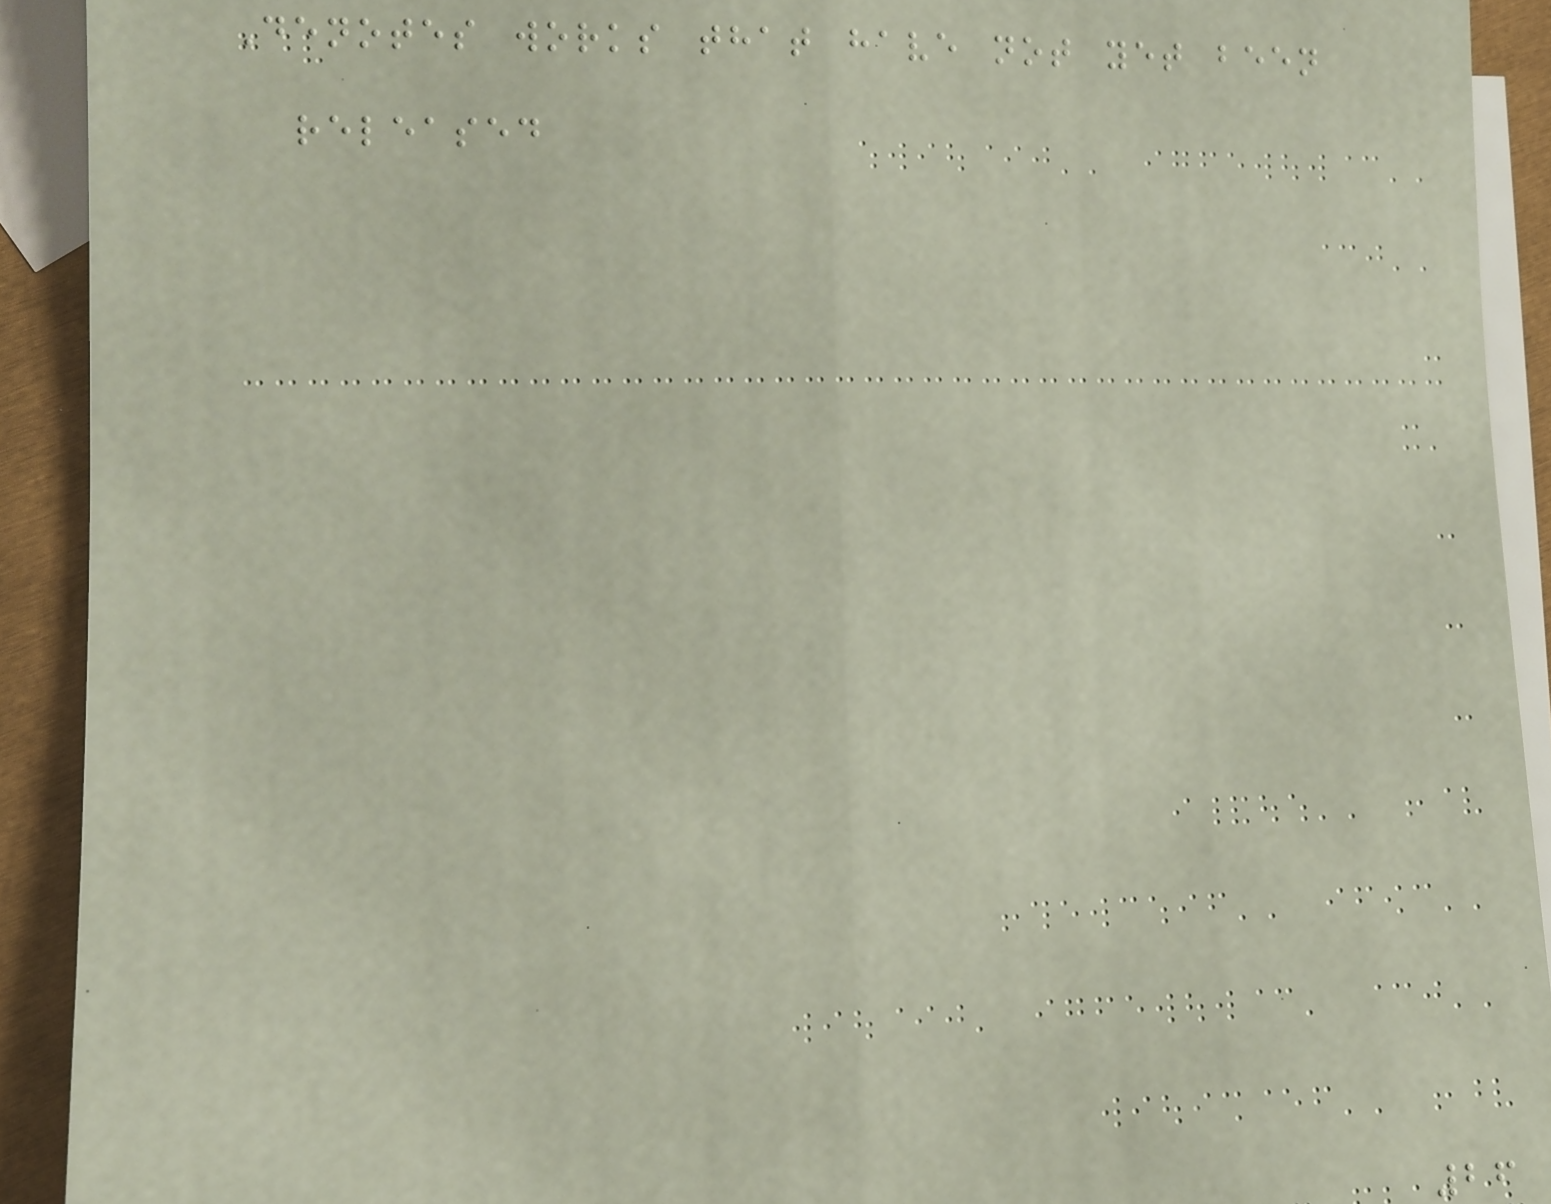Denotes works that have not yet been
released
26
